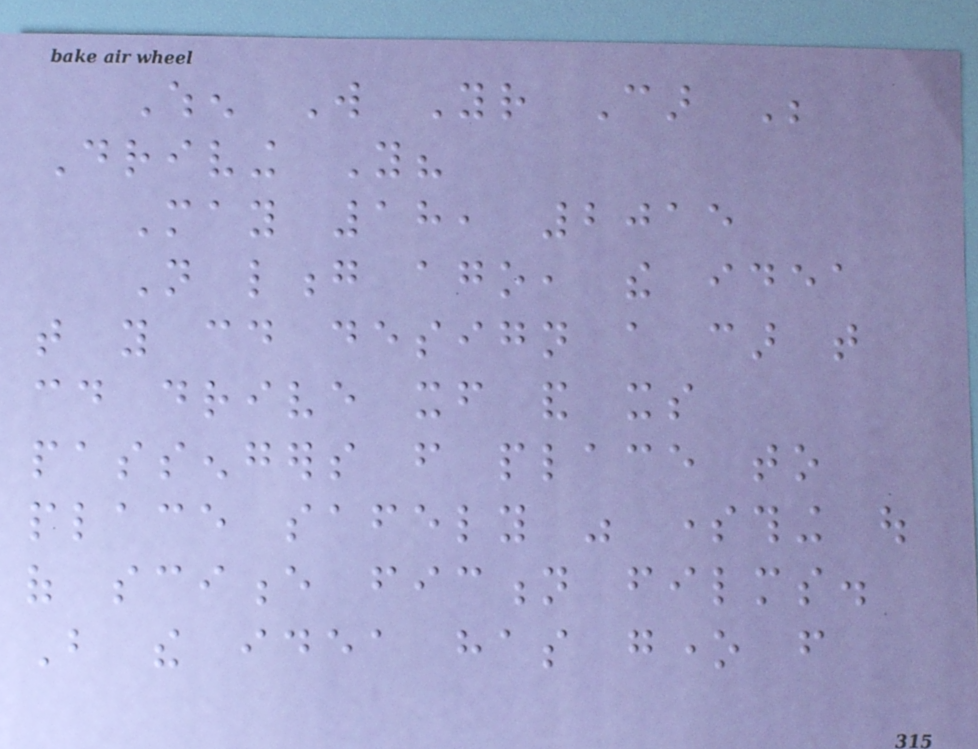When Will Your Car Be
Driving You?
May 18, 2015
Not long ago, the idea
that you could design a car that
could drive itself and its
passengers from place to
place safely was something out
of science fiction films.
But the idea has gone from
